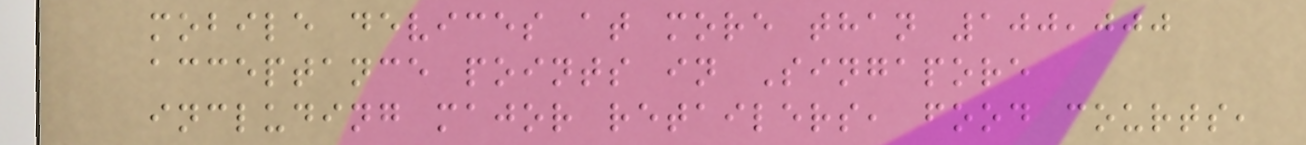mobile devices at more than 100,000
acceptance points in Singapore
including major retailers, food courts,
